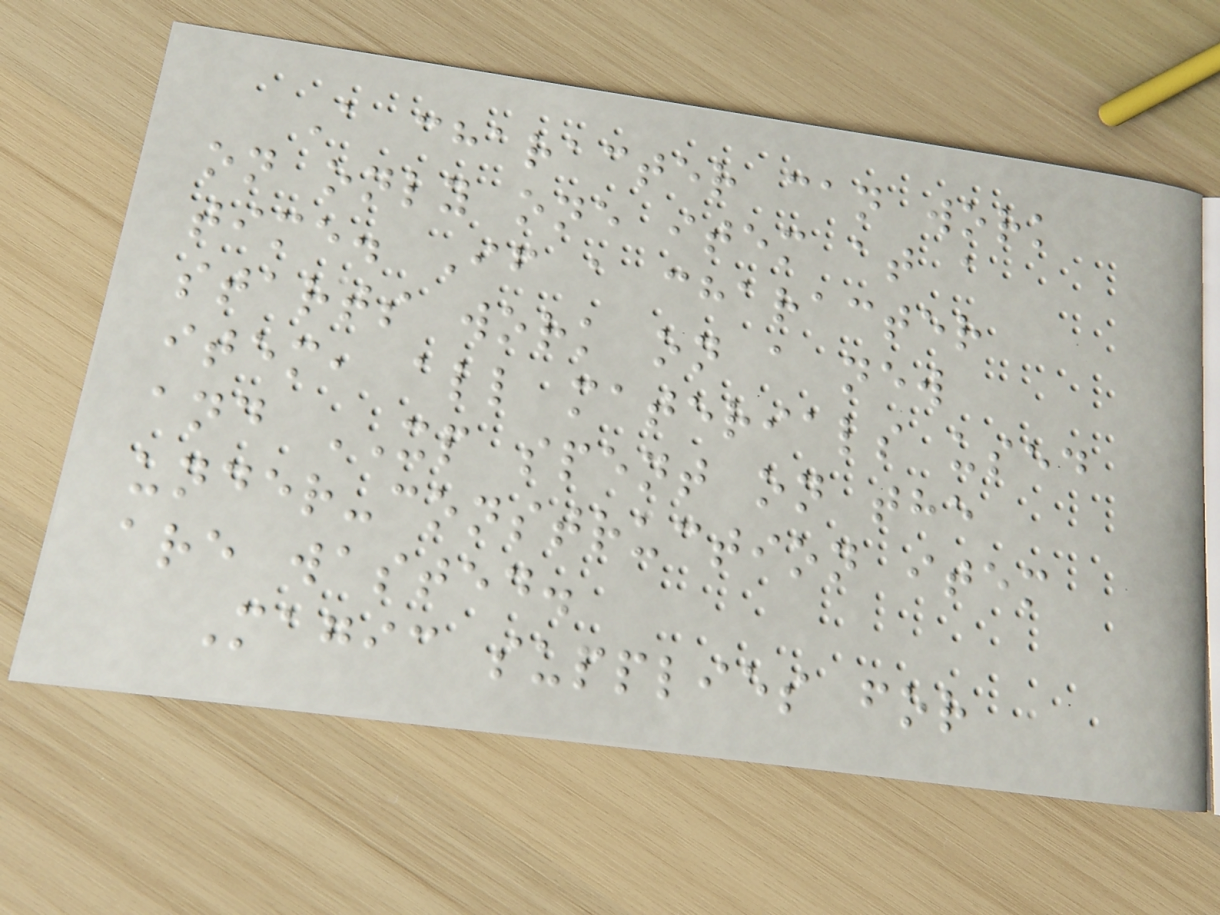A character can work
on only one item at a
time. If a character
starts work on a new
item, all materials used
and XP spent on the
under-construction item
are wasted.
Magic supplies for
